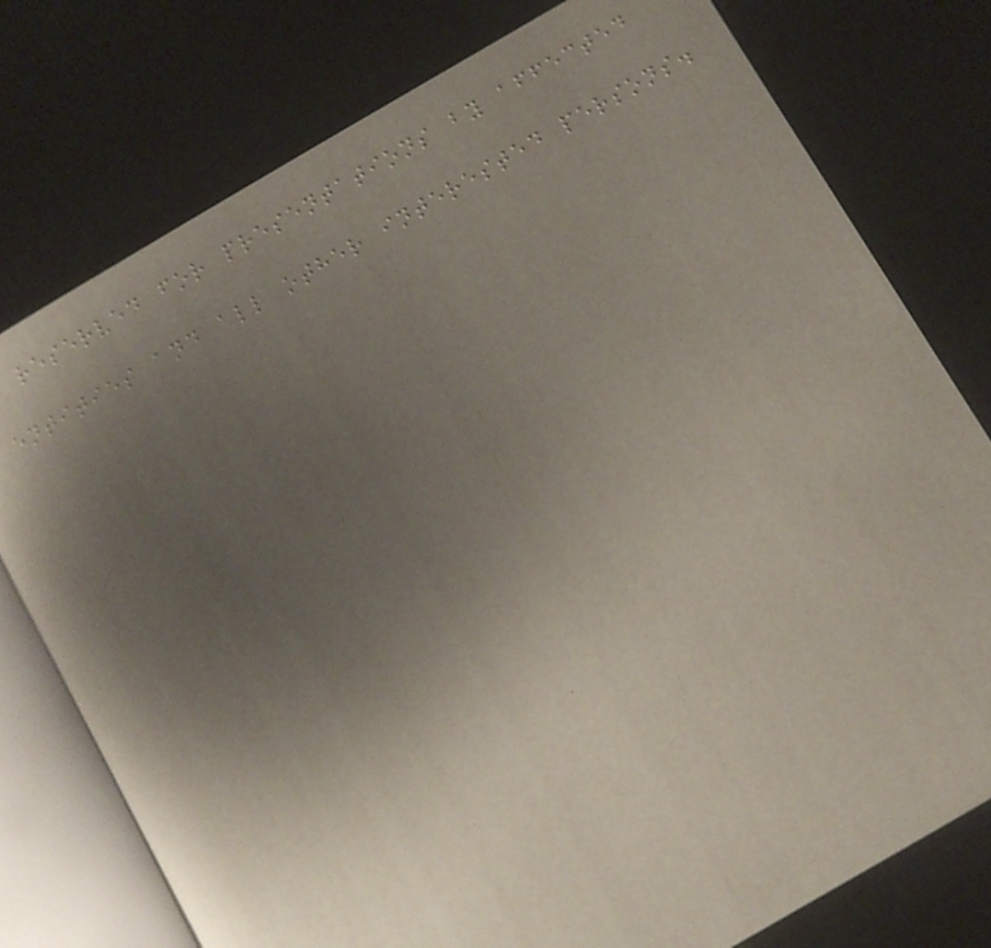reserved for presentations by affected
entities and all other interested persons.
